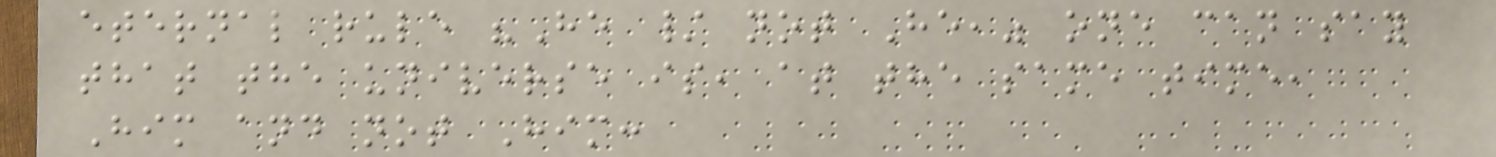eternal rule "He / not He," one can say
that the universe is, at the same time,
Him and not Him:
